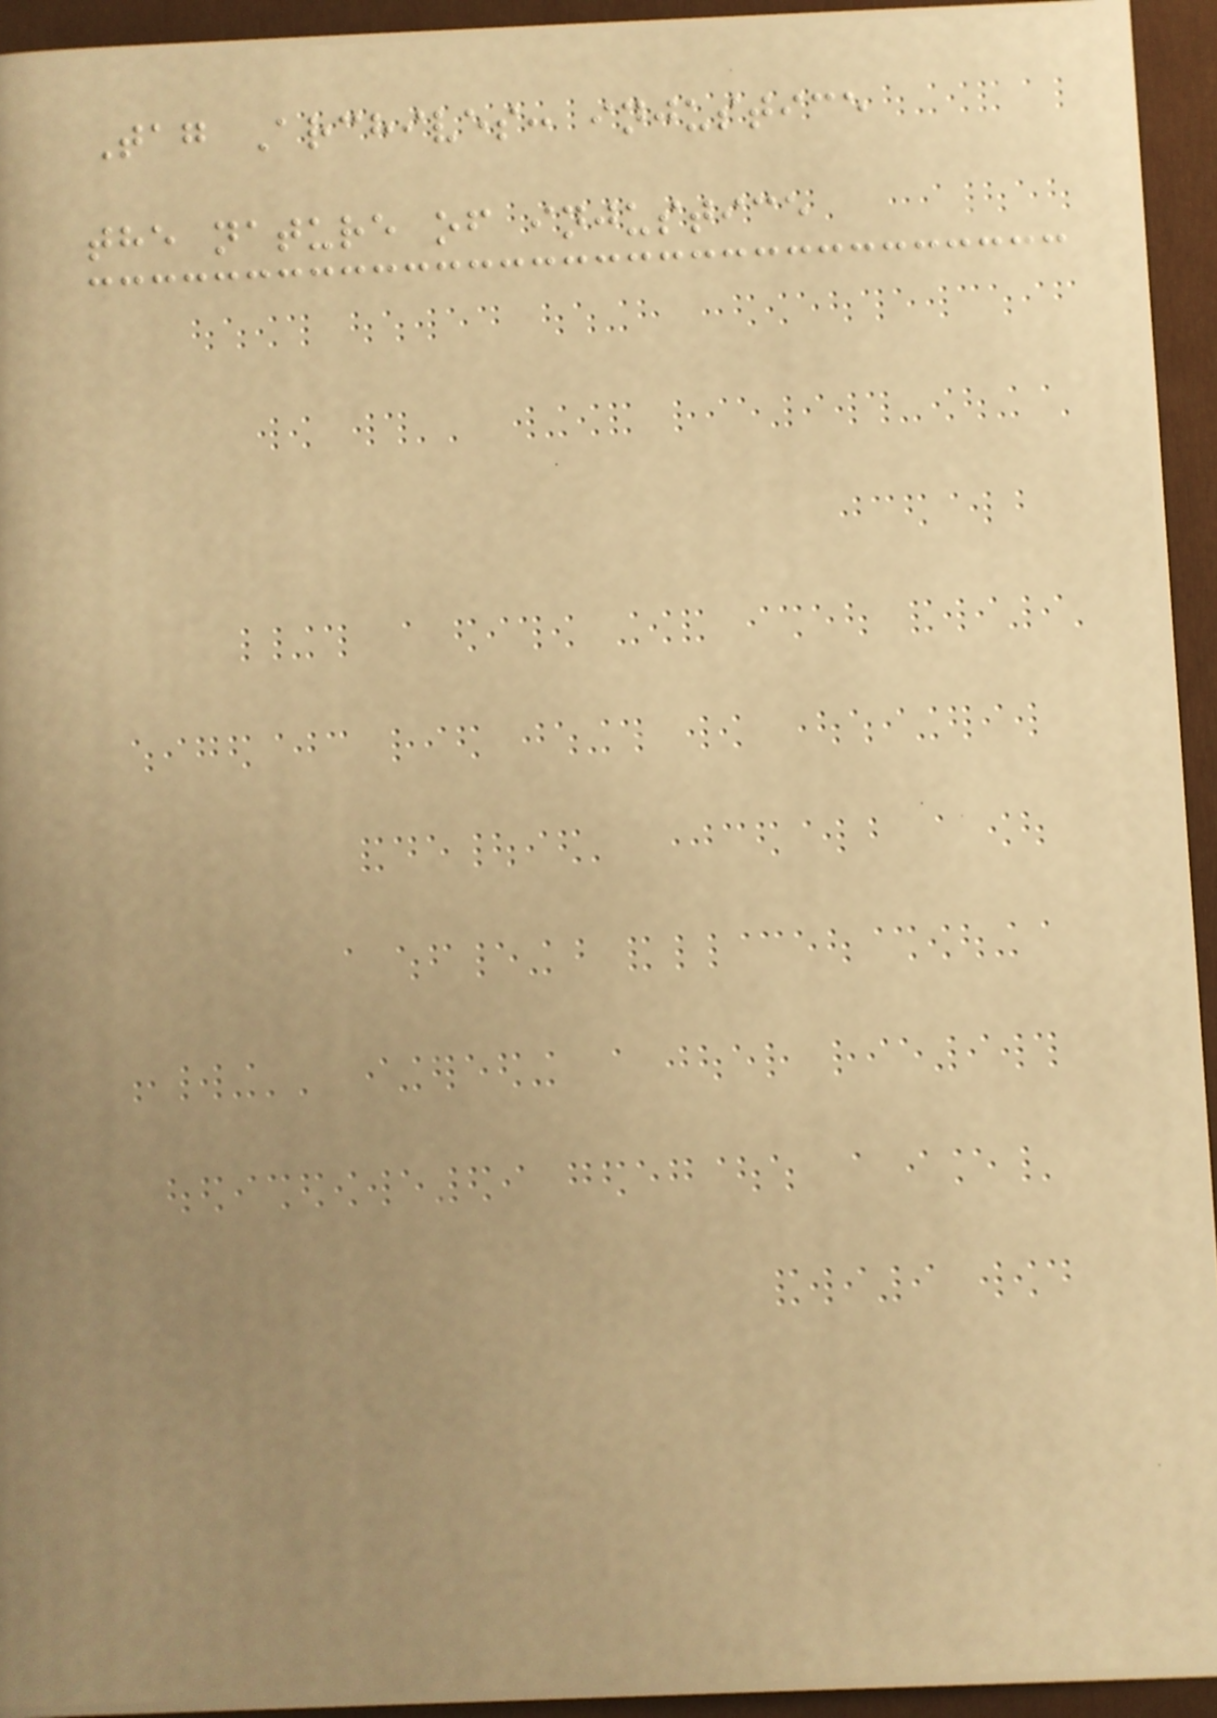Tag Archives: injustice
the nature of injustice
